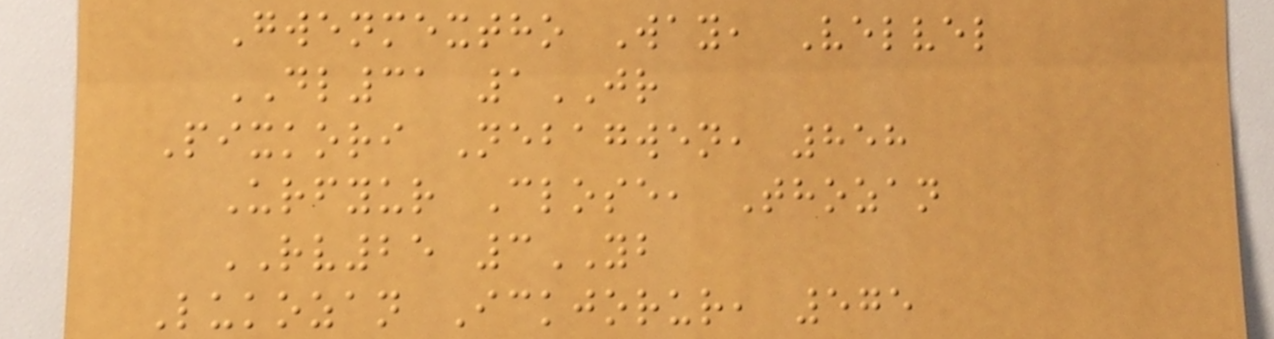Gwenmextho Way, Velvel
DL31 1JR
Pixkori Nebagwen, 858
Urfyur Close, Thozan
RV25 3YB
Lukozan Ickjorur, 575
